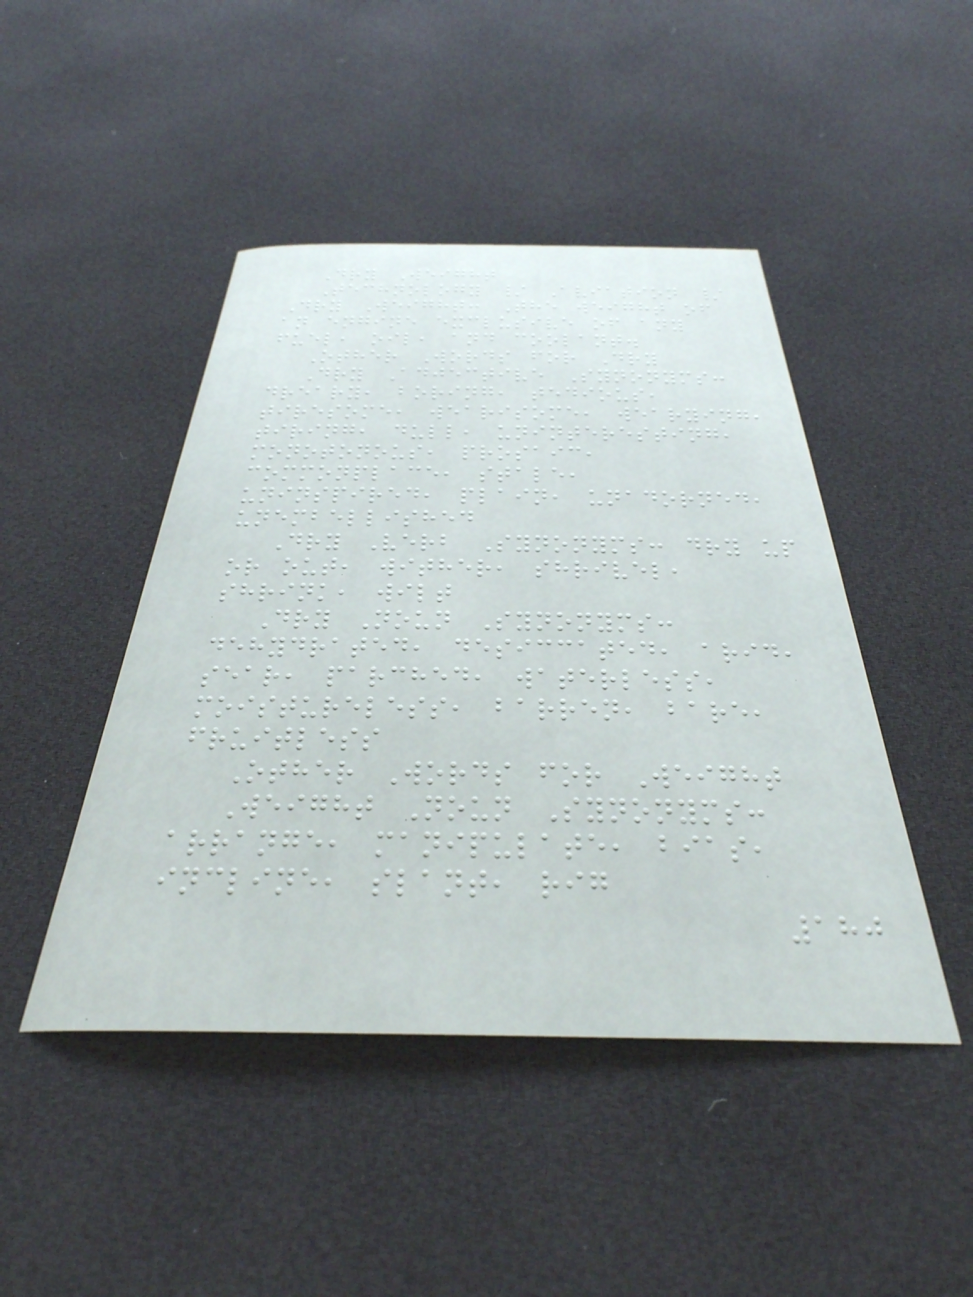Dry Weight
Technology / Aviation /
Dry Weight: The weight of
an engine exclusive of any
fuel, oil, and coolant.
Other Words for Dry
Dry Adjective Synonyms:
dreary, boring, tedious,
tiresome, wearisome, wearying,
tiring, dull, uninteresting,
monotonous, prosaic,
commonplace, stale,
uninspired, plain, unadorned,
unembellished
Dry Verb Synonyms: dry up
or out, wither, shrivel,
shrink, wilt
Dry Noun Synonyms:
dehydrated, desiccated, arid,
sear, parched, waterless,
moistureless, barren, bare,
fruitless
Other Words for Weight
Weight Noun Synonyms:
arrange, manipulate, bias,
incline, slant, rig
180
